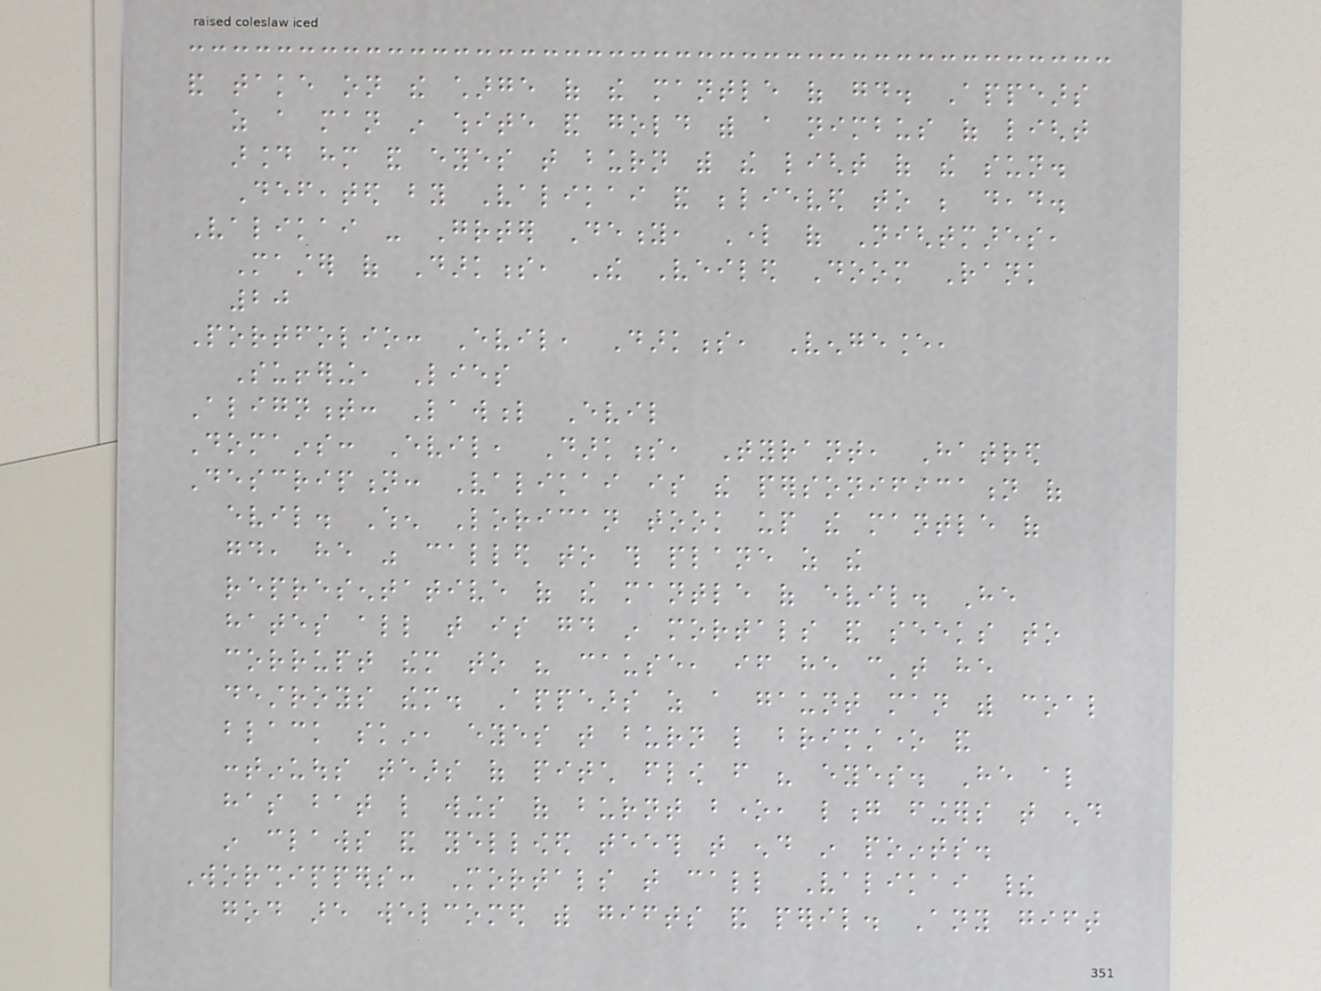and take on the charge of the mantle of good. Appears
as a man in white and gold with a nimbus of light
around him and eyes that burn with the light of the sun.
Defeated by Valikai and believed to be dead.
Valikai - Greater Deity, Lord of Nightmares,
Master of Darkness, The Veiled Doom Rank
20
Portfolio: Evil, Darkness, Vengeance,
Suffering, Lies
Alignment: Lawful Evil
Domains: Evil, Darkness, Tyrant, Hatred
Description: Valikai is the personification of
evil. When Lorican took up the mantle of
good, he was called to this plane as the
representative of the mantle of evil. He
hates all that is good in mortals and seeks to
corrupt them to his cause, if he can't he
destroys them. Appears as a gaunt man with coal
black skin, eyes that burn like brimstone and
continuous tears of pitch flow from his eyes. He also
has bat like wings of burnt bone, long fingers that end
in claws and yellowed teeth that end in points.
Worshippers: Mortals that call Valikai their
god are welcomed with gifts and peril. Any gift
